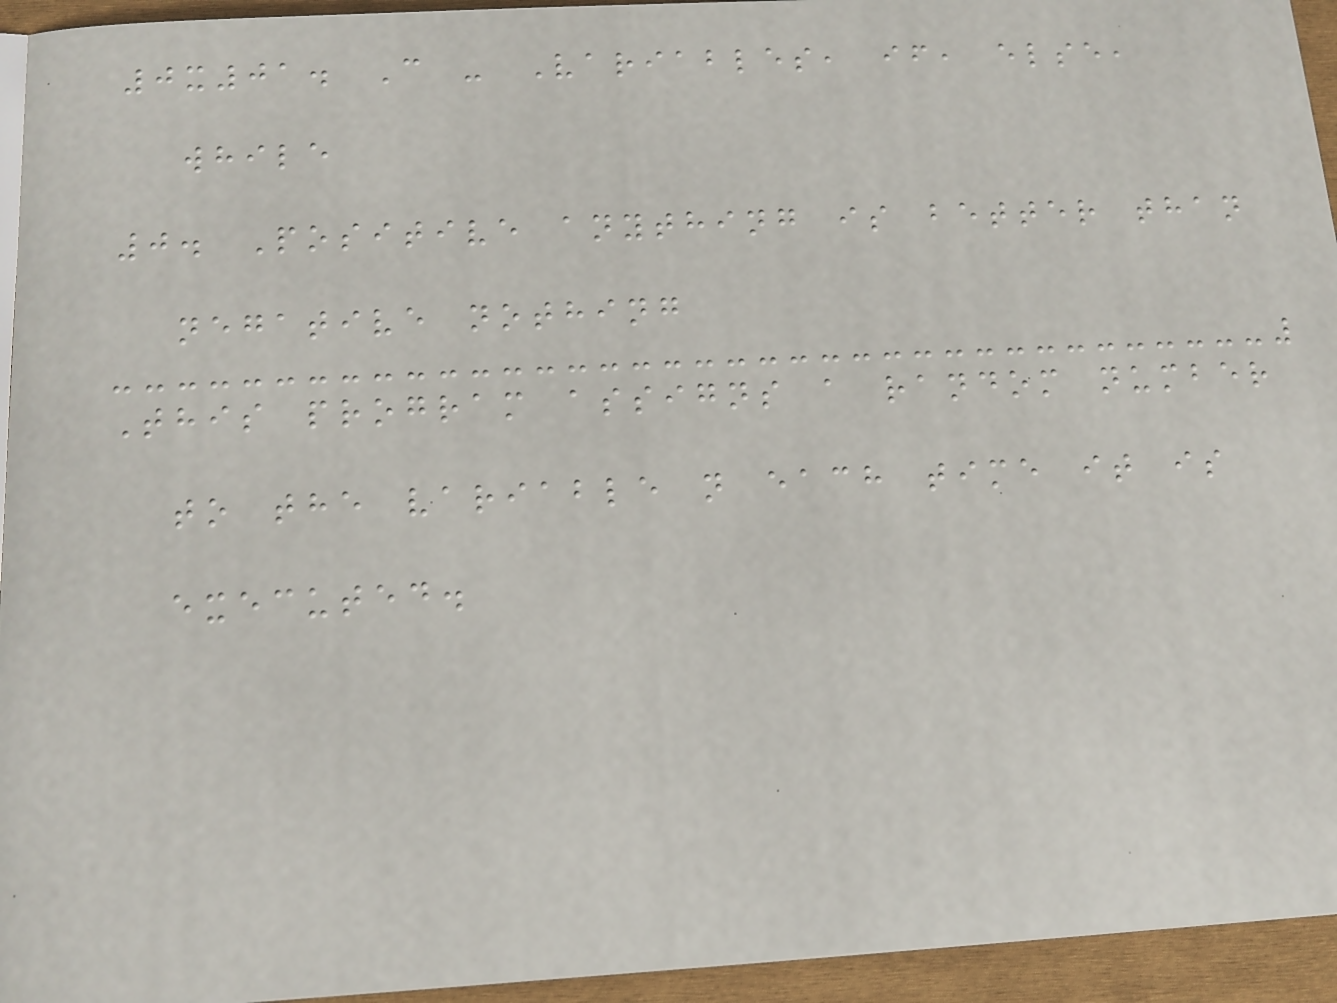0x01. C - Variables, if, else,
while
0. Positive anything is better than
negative nothing
This program assigns a random number
to the variable n each time it is
executed.
